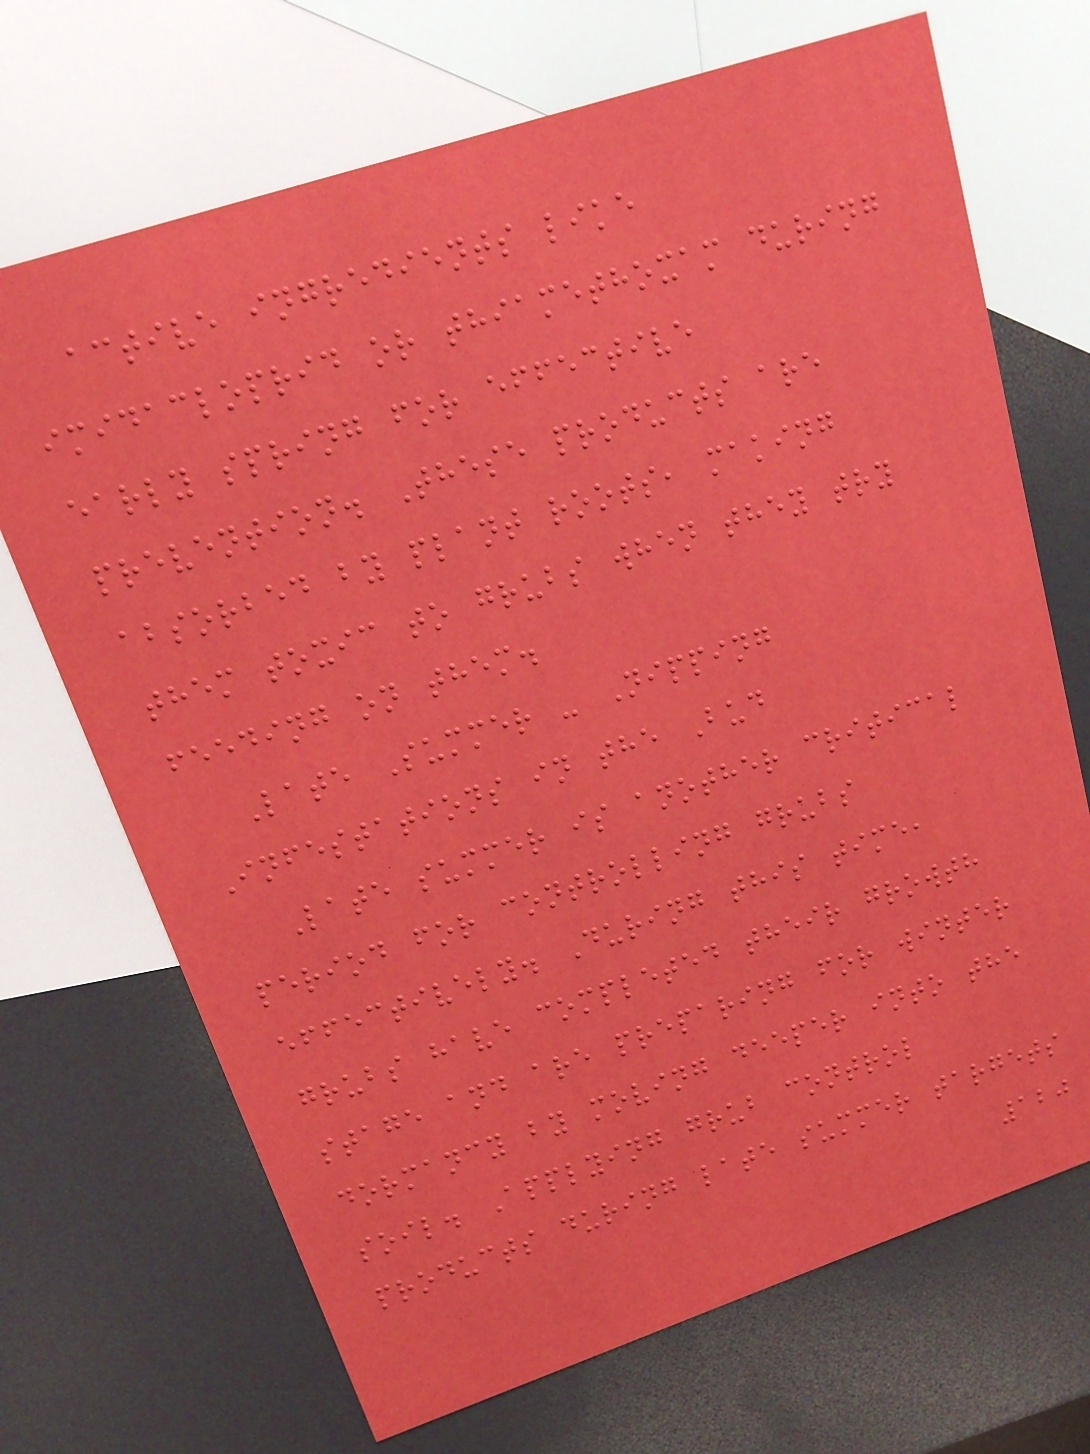active ingredients like
imidacloprid or thiamethoxam during
early spring for effective
prevention. These products are
absorbed by plant roots, making
them toxic to grubs when they try
feeding on them.
Late Summer - Nipping
Infestations in the Bud
Late summer is another critical
period for controlling grubs
effectively. During this time,
grubs have completed their growth
stage and are preparing for winter
dormancy by moving deeper into the
soil. Applying grub control
products during late summer targets
120
